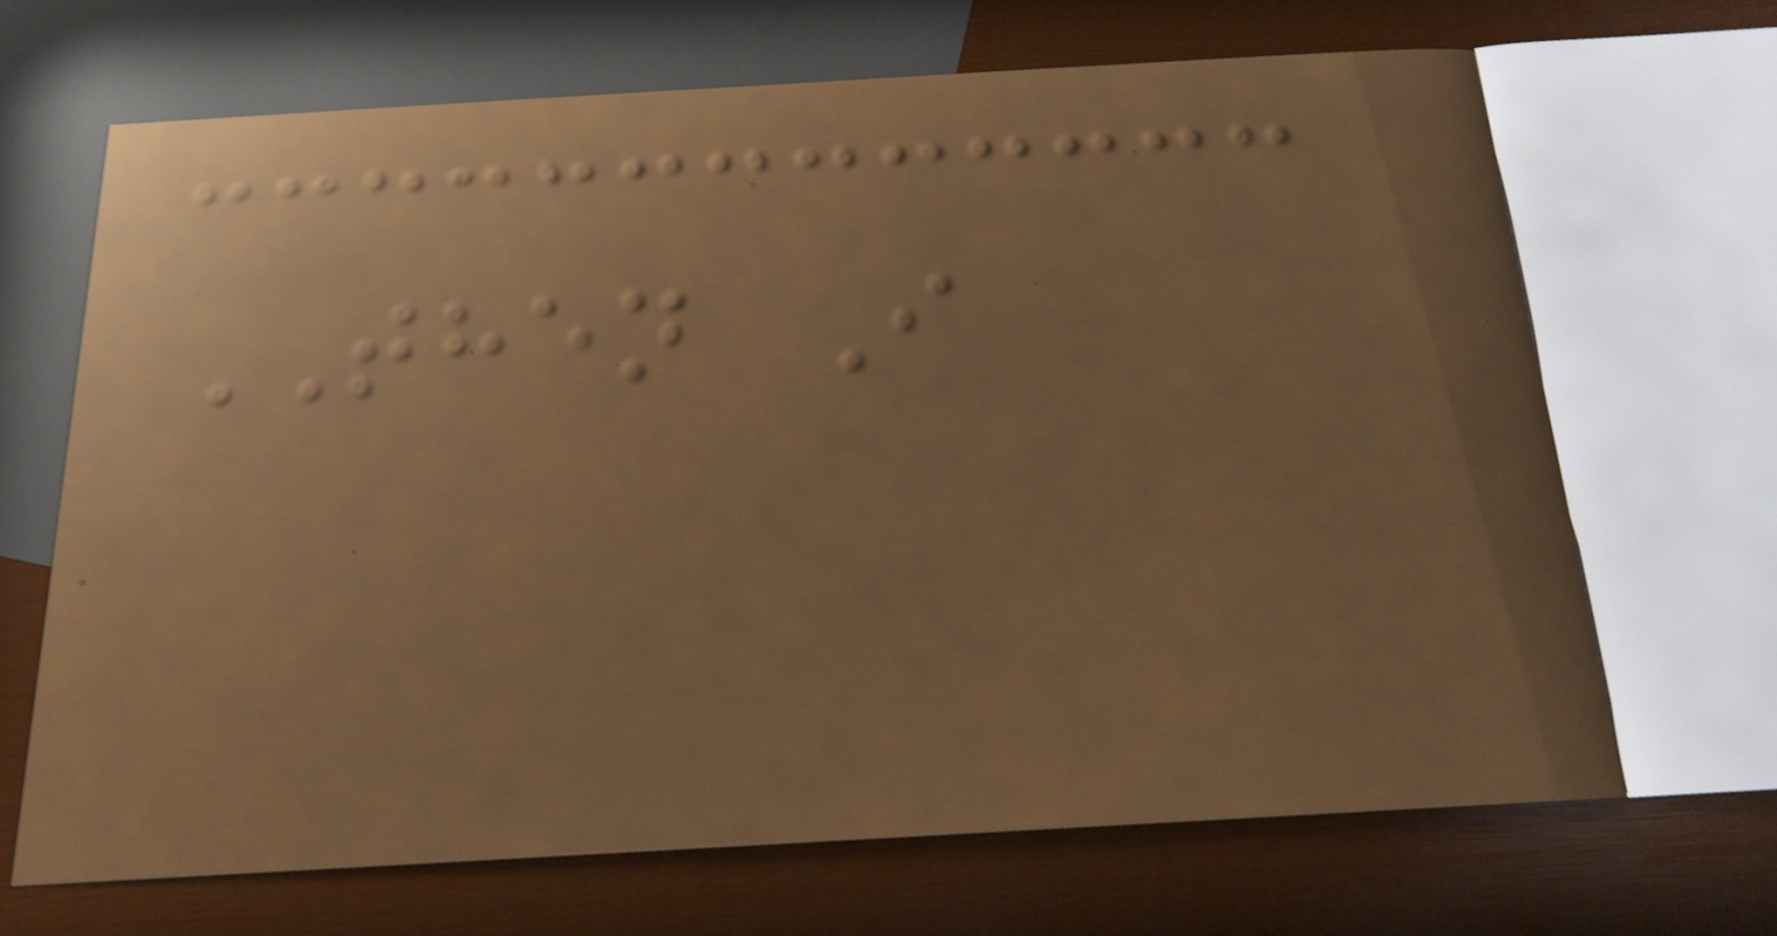THEN I
